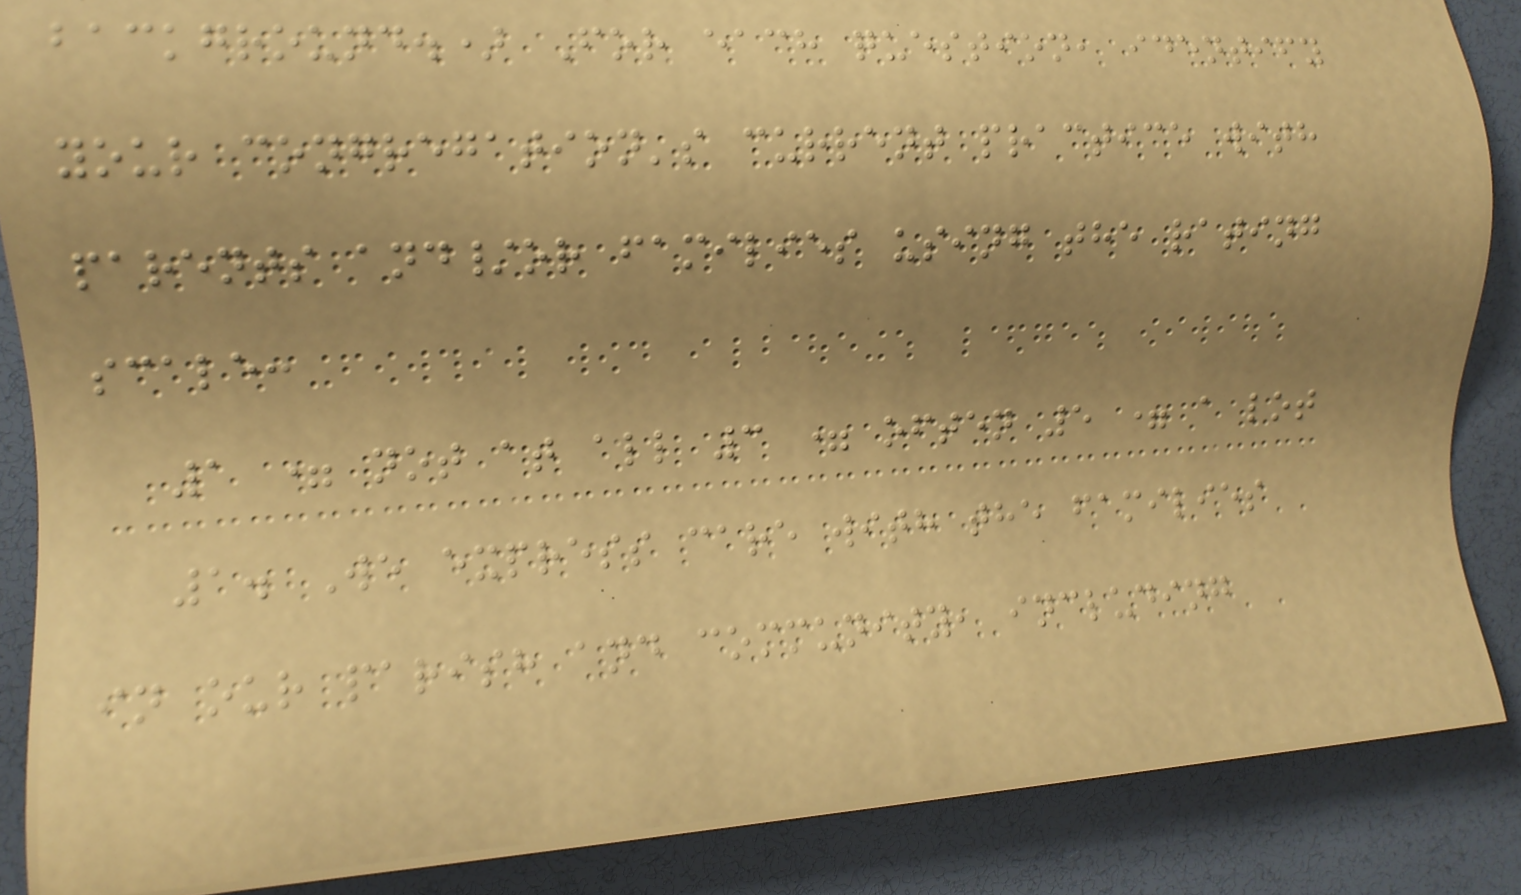background.) For each question, identify
your congregation's current practice with
parents and/or families using the rating
scale:
1 = not at all 3 = often 5 = a lot
1. We express care with the families
in our parish and community, including
